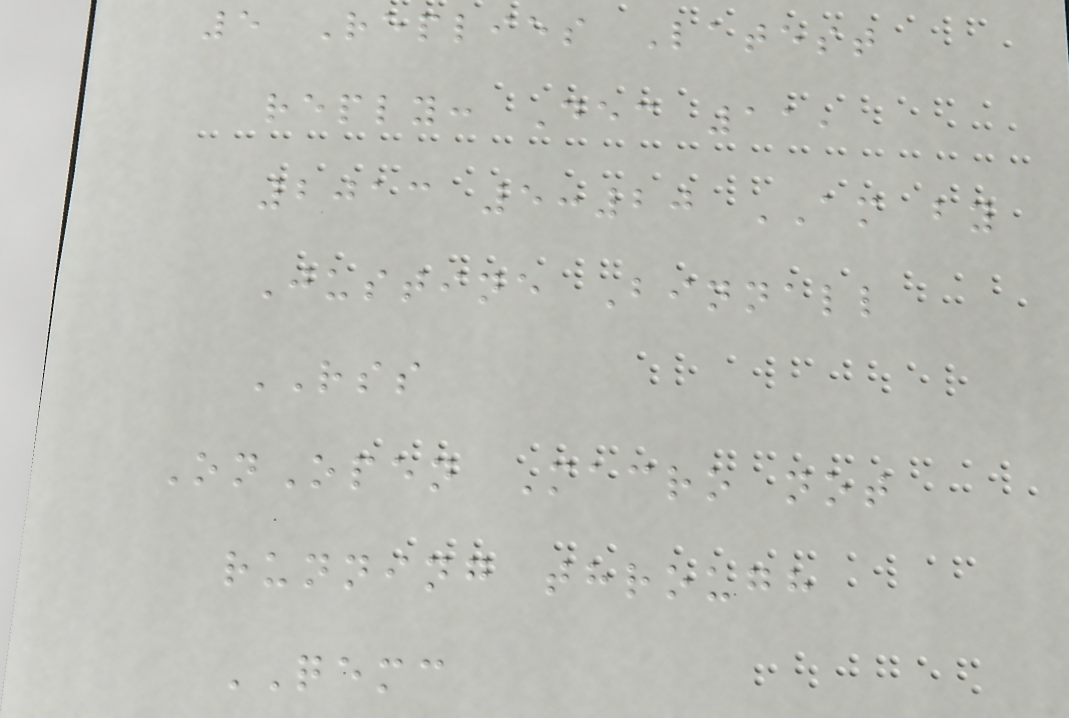5 Replies Latest
reply: Dec 11,
2013 5:20 AM by
Justine Binnall
RSS
OnOpen Macro not
running through
QEMC
